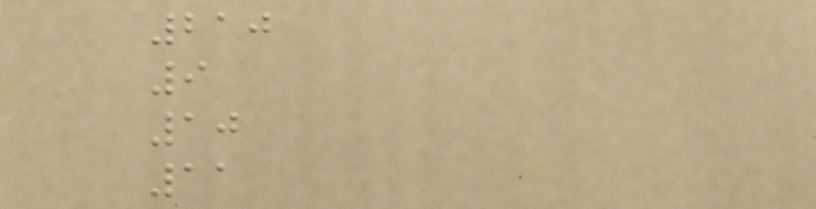210
9
10
11
